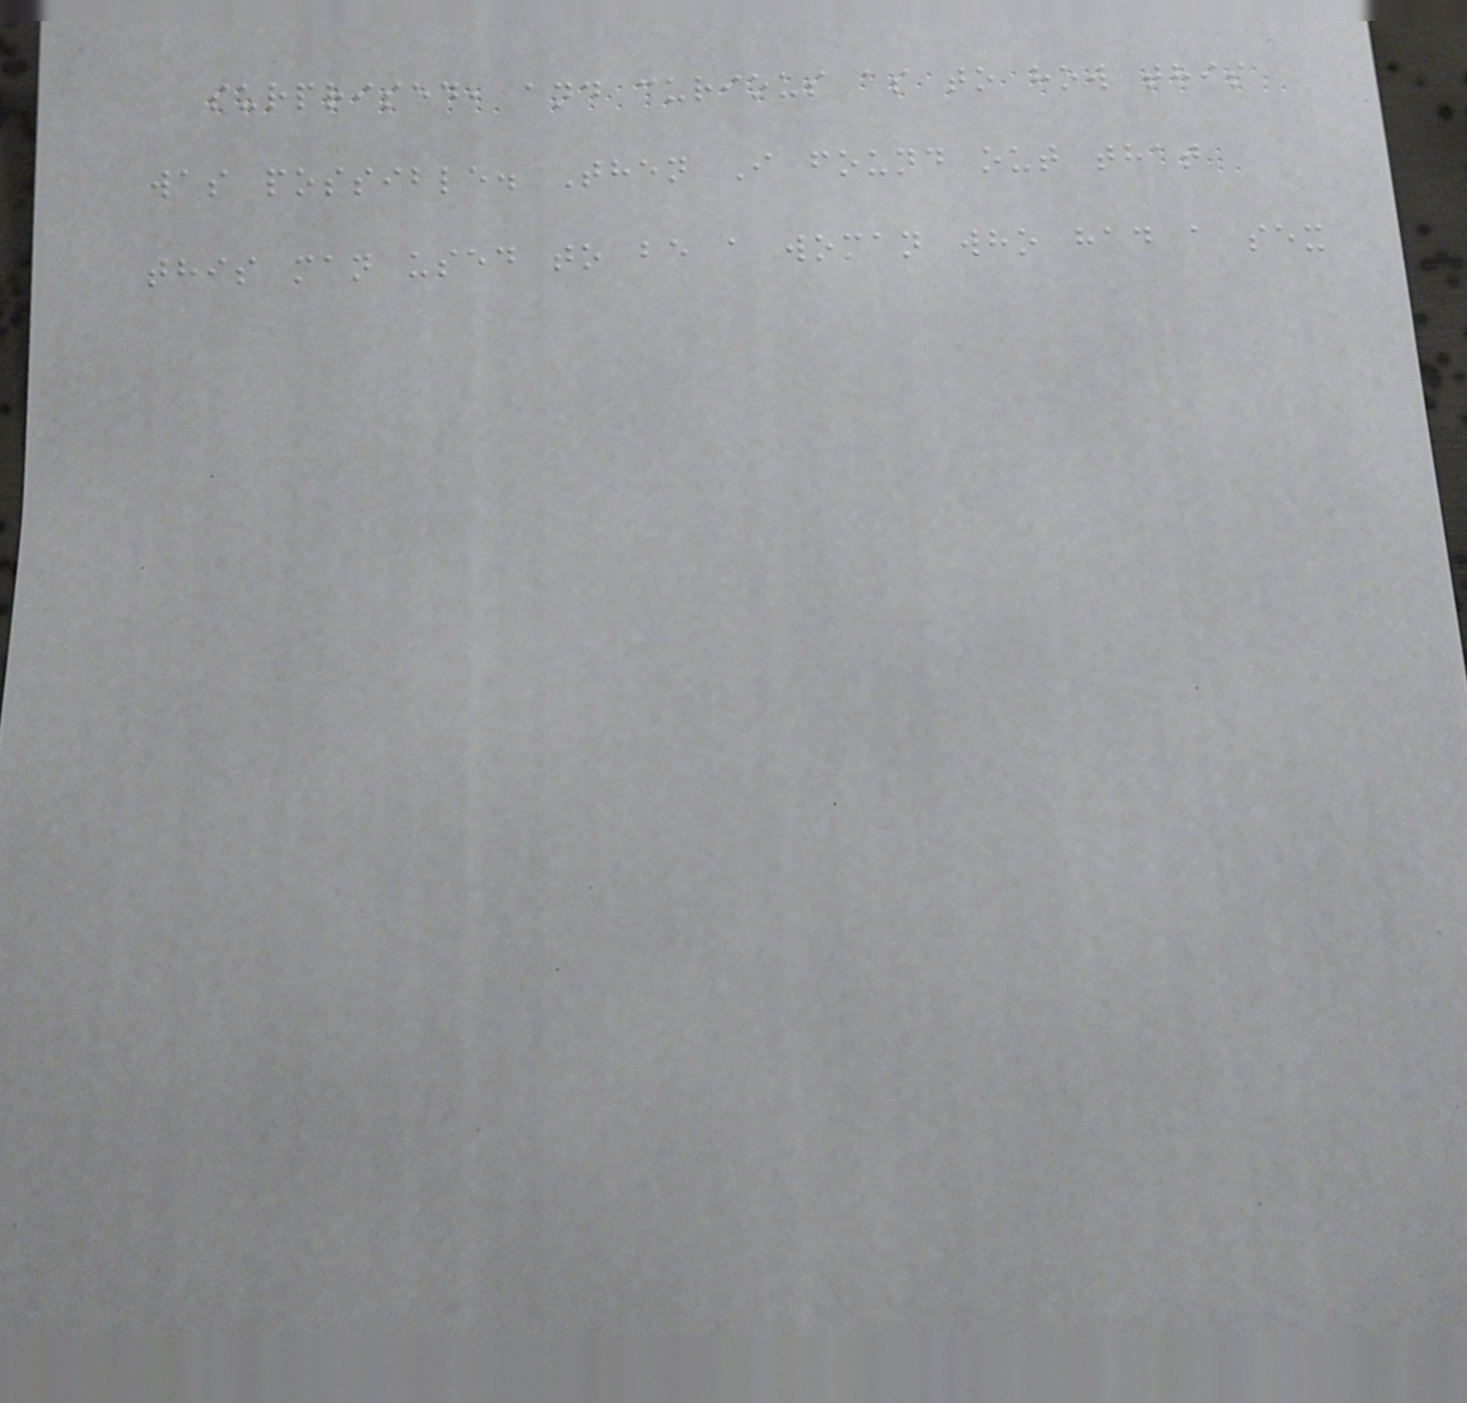surprised, and curious as to how this
was possible. Then I found out that
this man used to be a woman who had a sex
